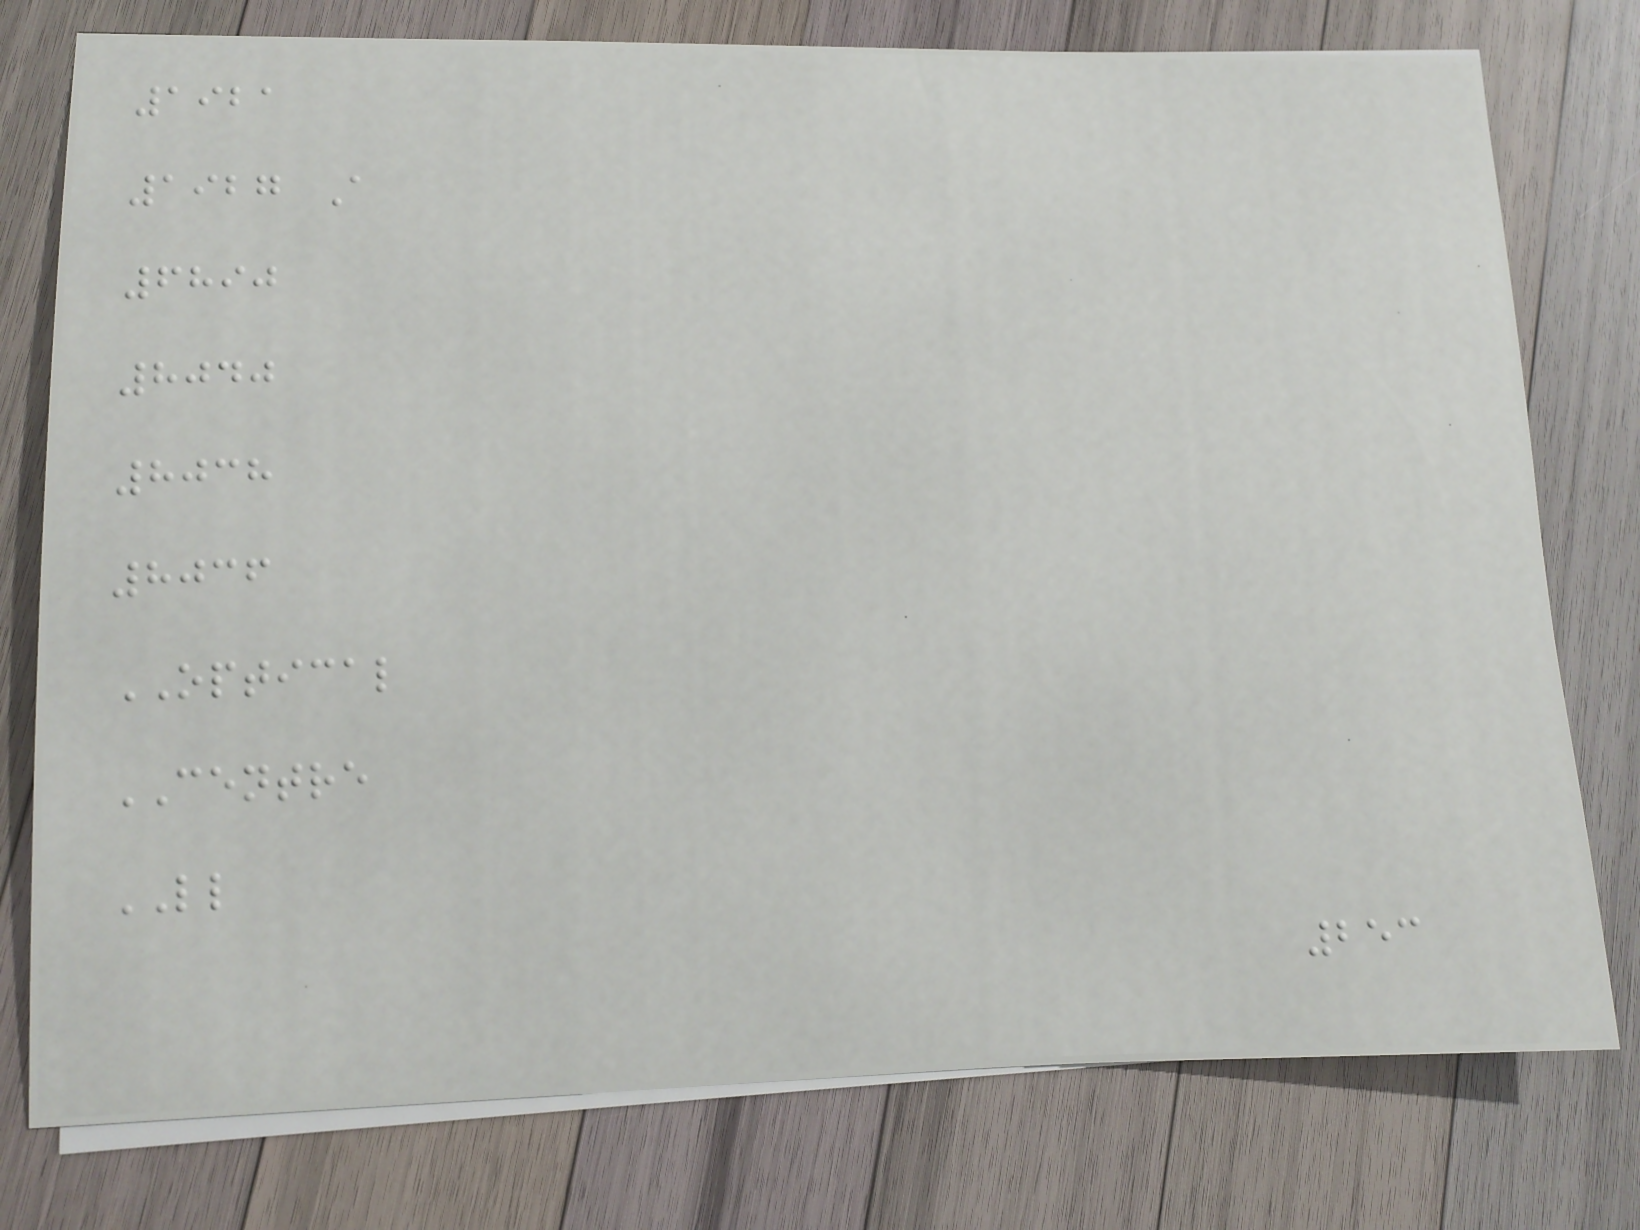1921
1927 A
6890
8040
8038
8036
OPTICAL
CENTRE
LL
253
